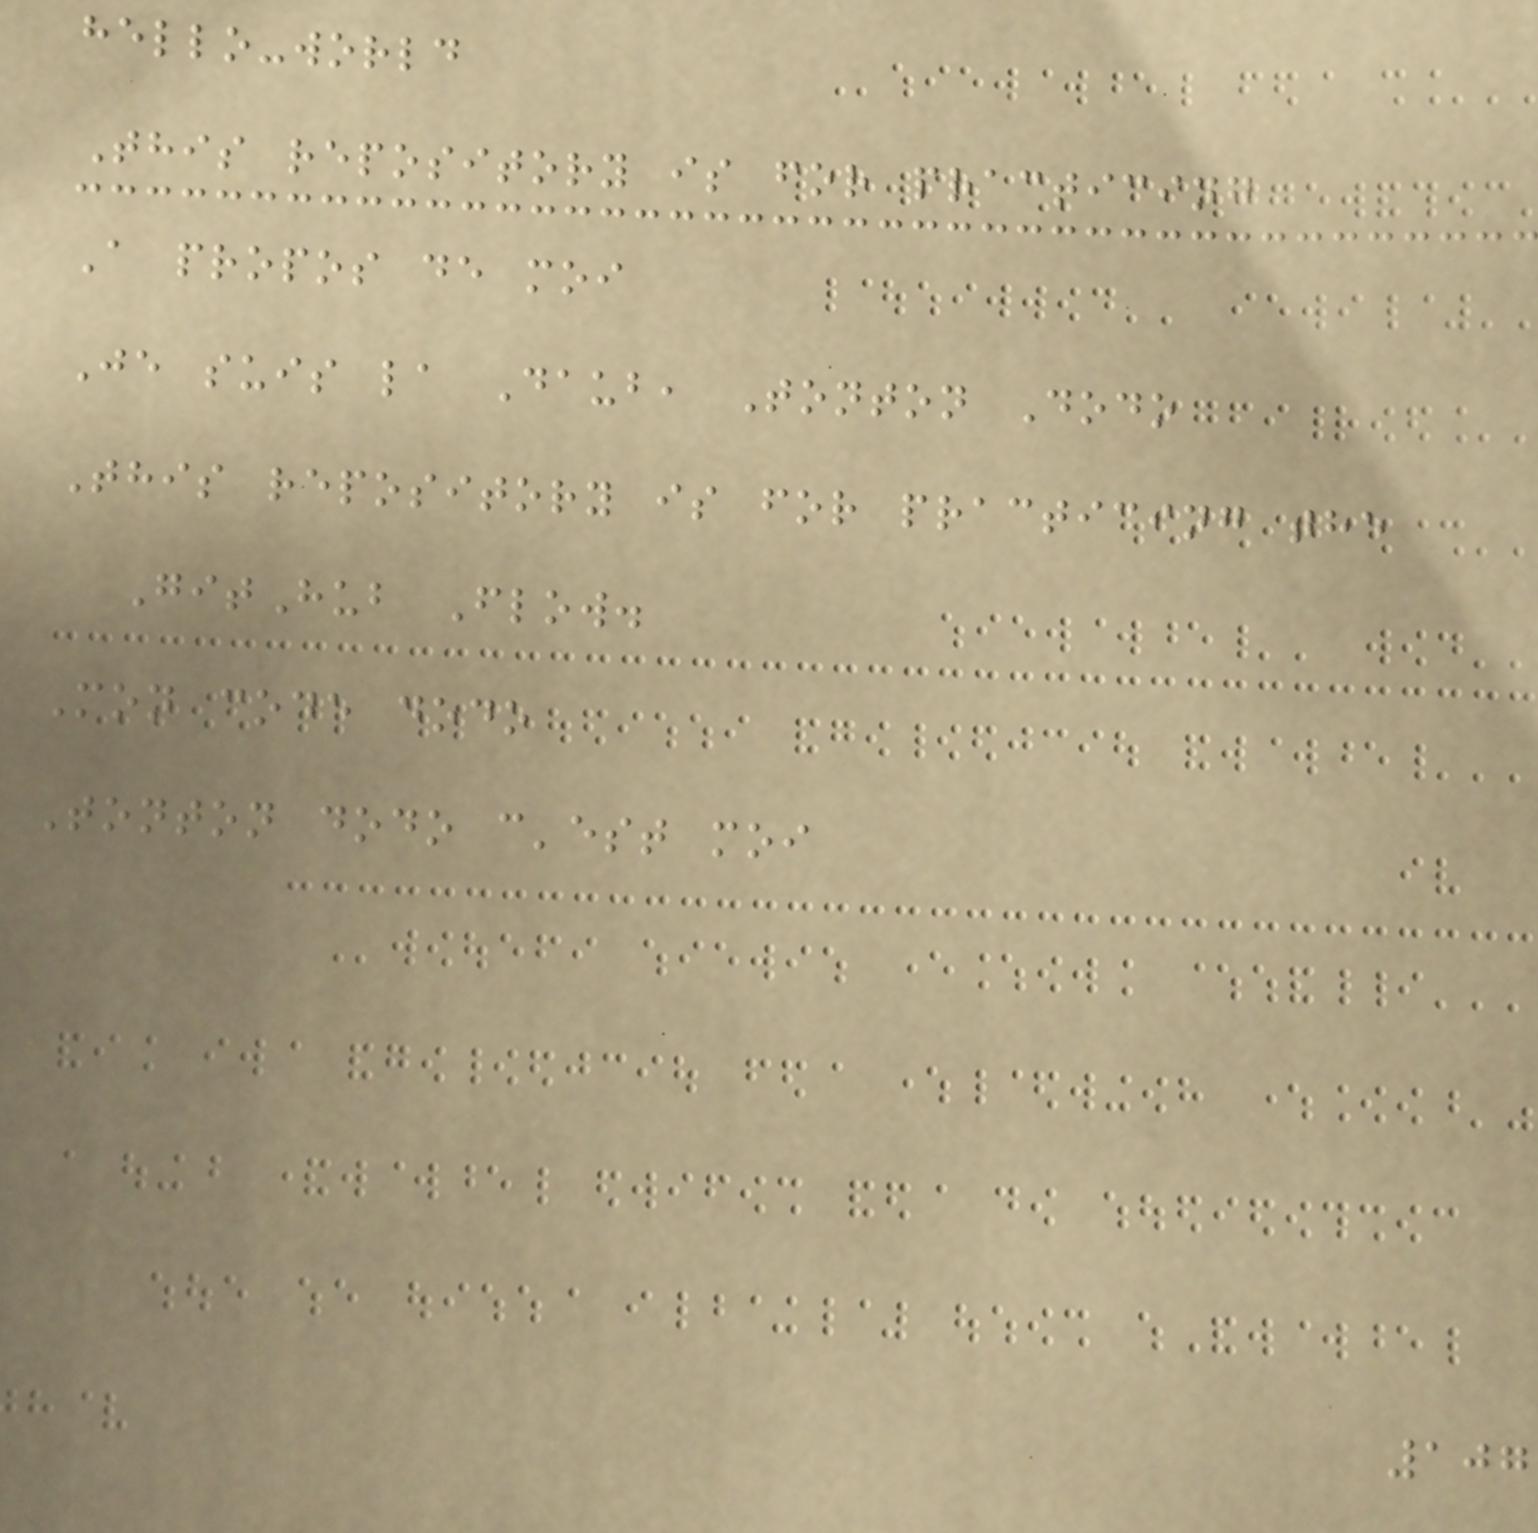hello-world
This repository is for practicing
A propos de moi
Je suis la Daub, Tonton Dodo
This repository is for practicing the
GitHub Flow.
Mon code dodo
Tonton dodo c'est moi
107
